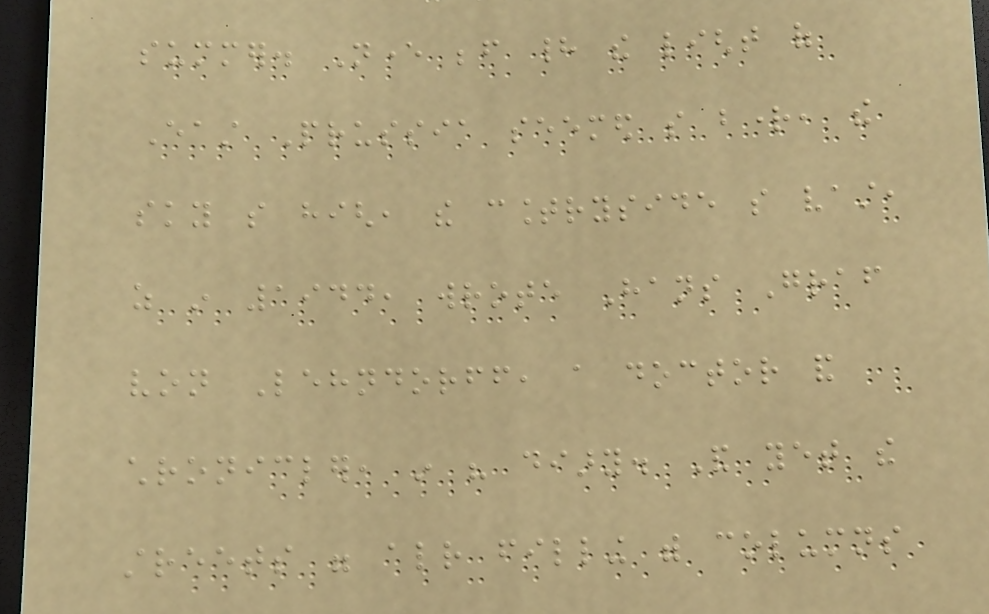summer. Never before had the light of
East Prussia seemed so bright, the
sky so high, the countryside so vast,
as in 1944, wrote Hans Graf
von Lehndorff, a doctor and
chronicler, in his diary. And yet the
streets were already filling with columns
